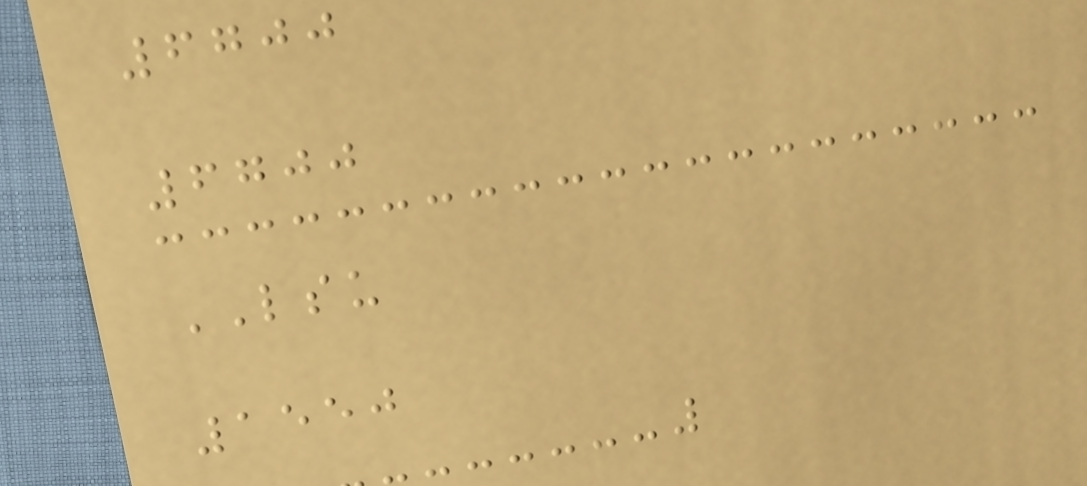6700
6700
LSU
1550
